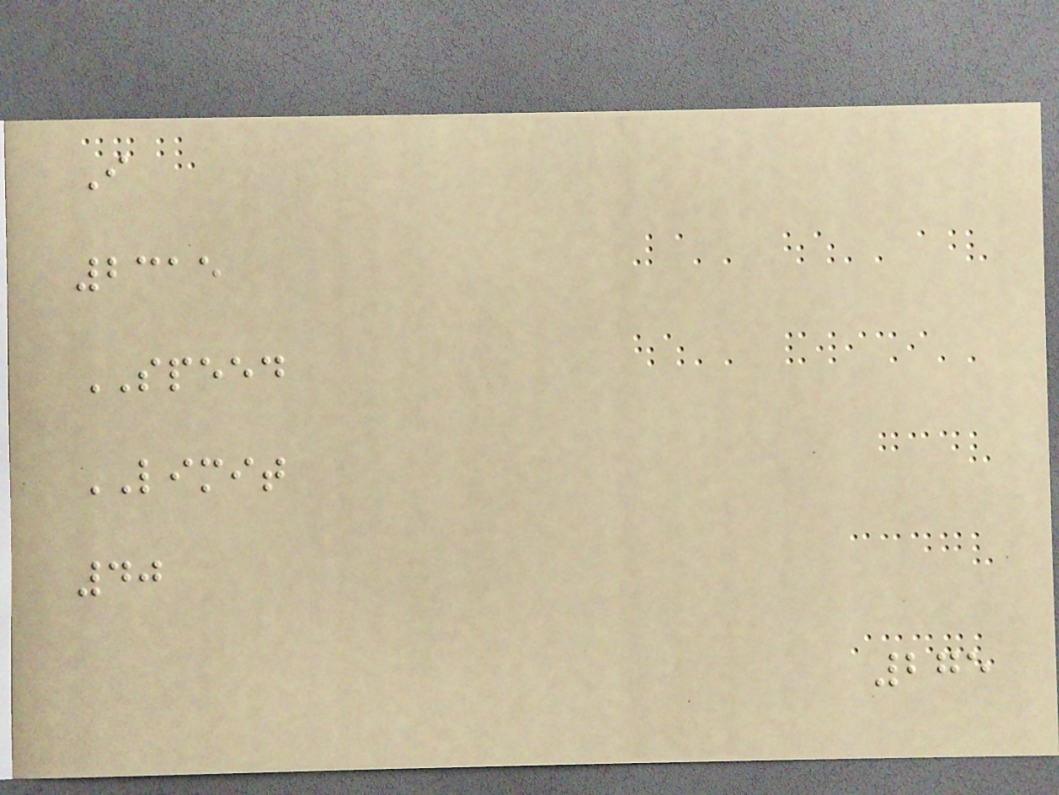I
2315
SPEED
LIMIT
40
275
